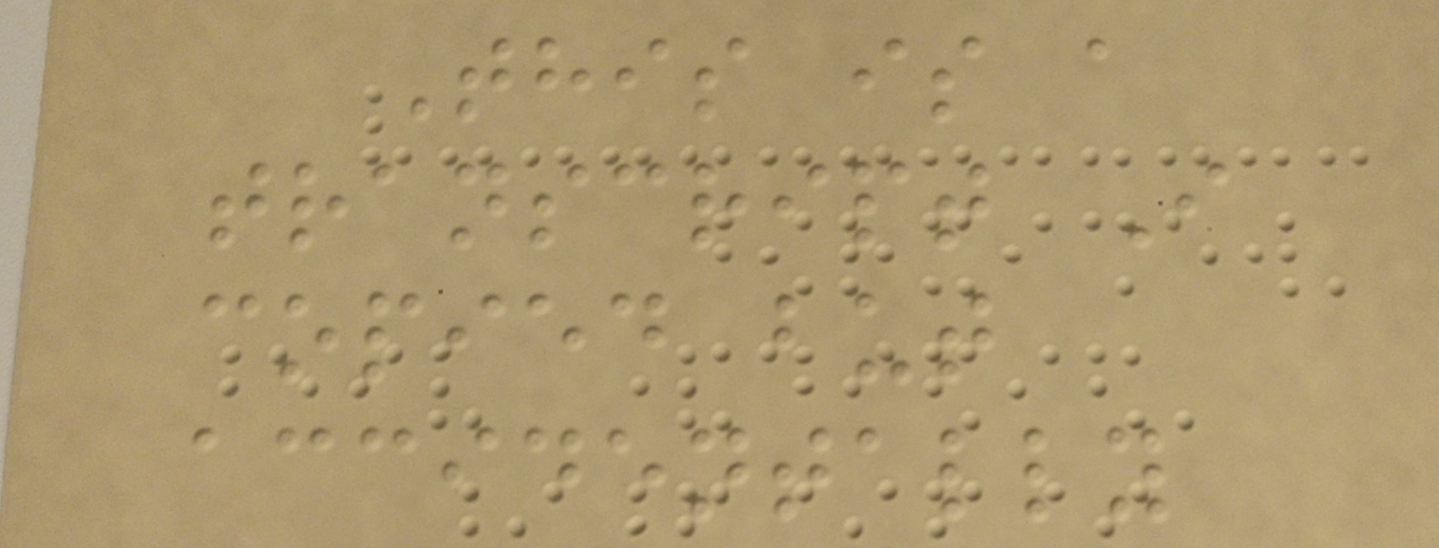This is a
transcript I
copied but
accidentally
